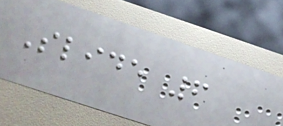Slide 6
